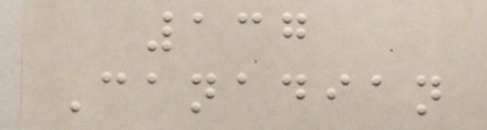137
Canadian
